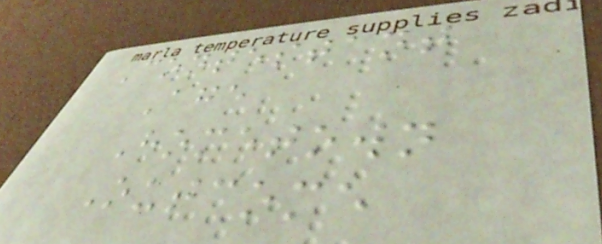Contestant
Age
Hometown
Outcome
